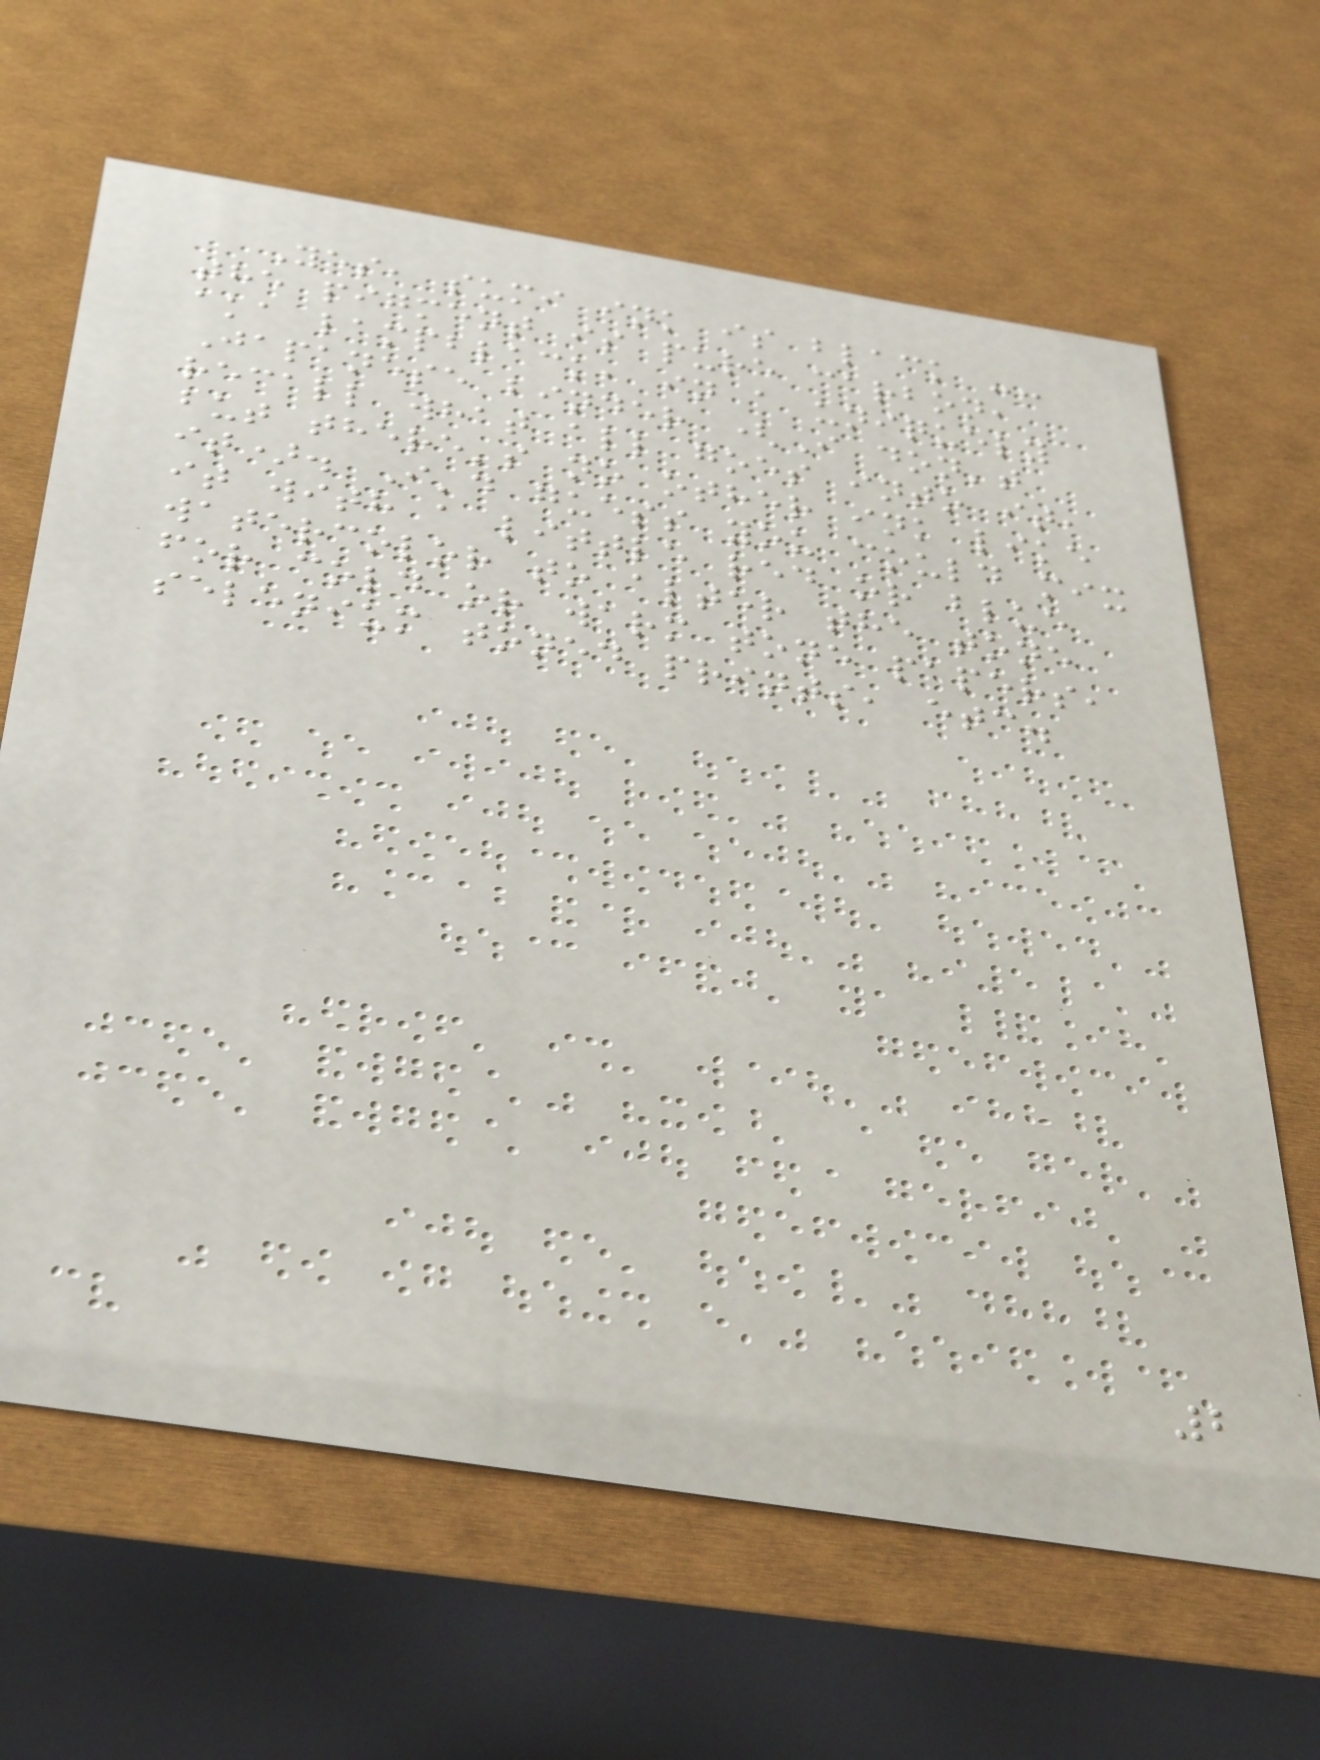Yes, sumi ink is black --
the pigment is pure carbon,
aka lampblack, in a uniquely
Japanese binder (I don't
recall what all goes into it,
but there's no other ink like
it). I'd guess you could mix
it with a little red or blue
watercolor to alter the tone
for cold or warm tone papers,
selenium toned prints, etc.
2
